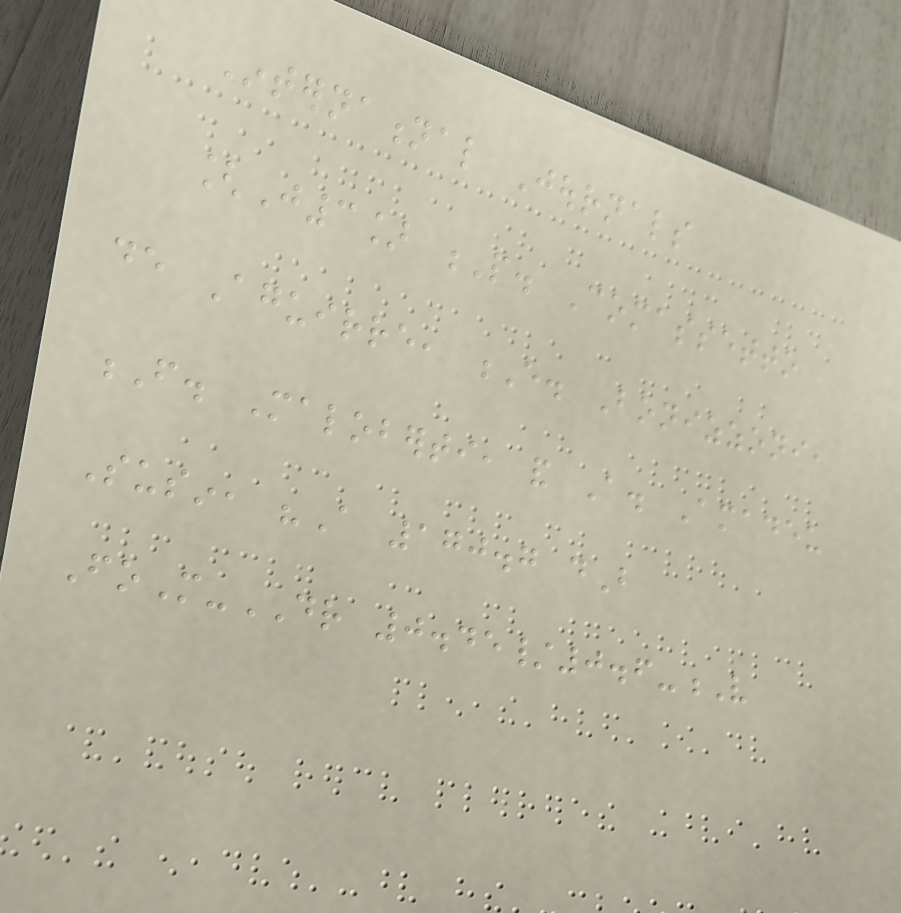International Journals
[J3] P. Comassetto
de Aguirre, E. Bonizzoni,
F. Maloberti, and A. Amadeu
Susin, "A 170.7 dB
FoM-DR 0.45/0.6-V
